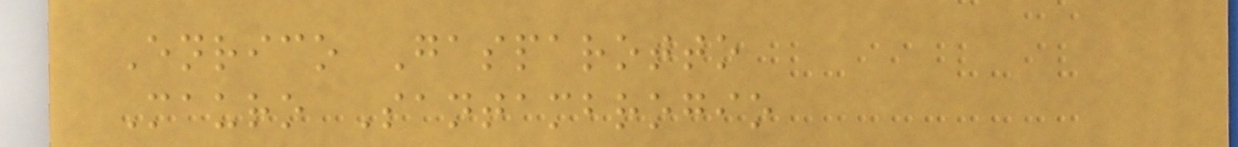Enrico Gasparotto
Mauro Santambrogio
